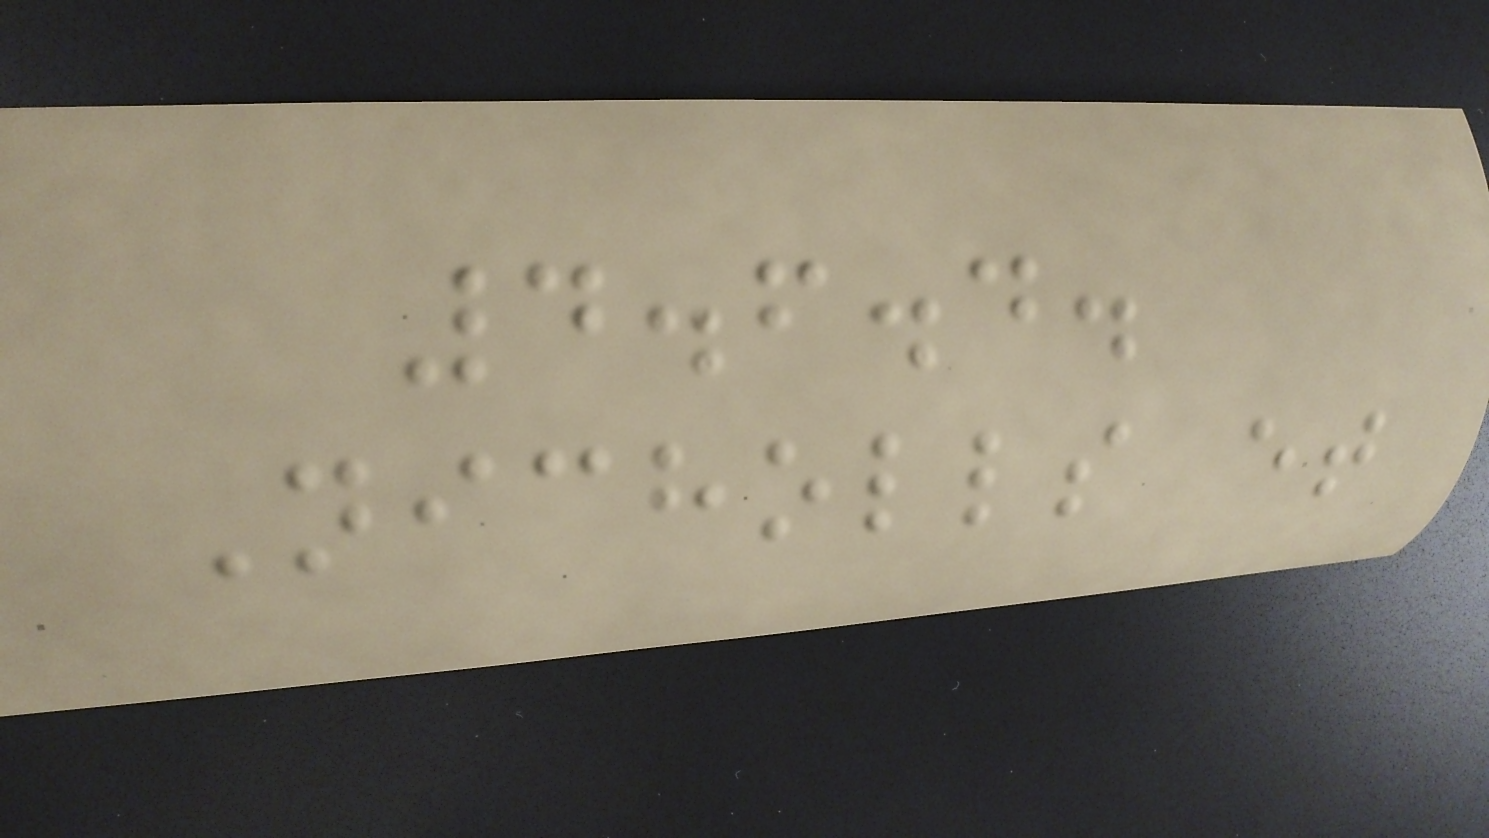4.6.4.
Nicholls et
